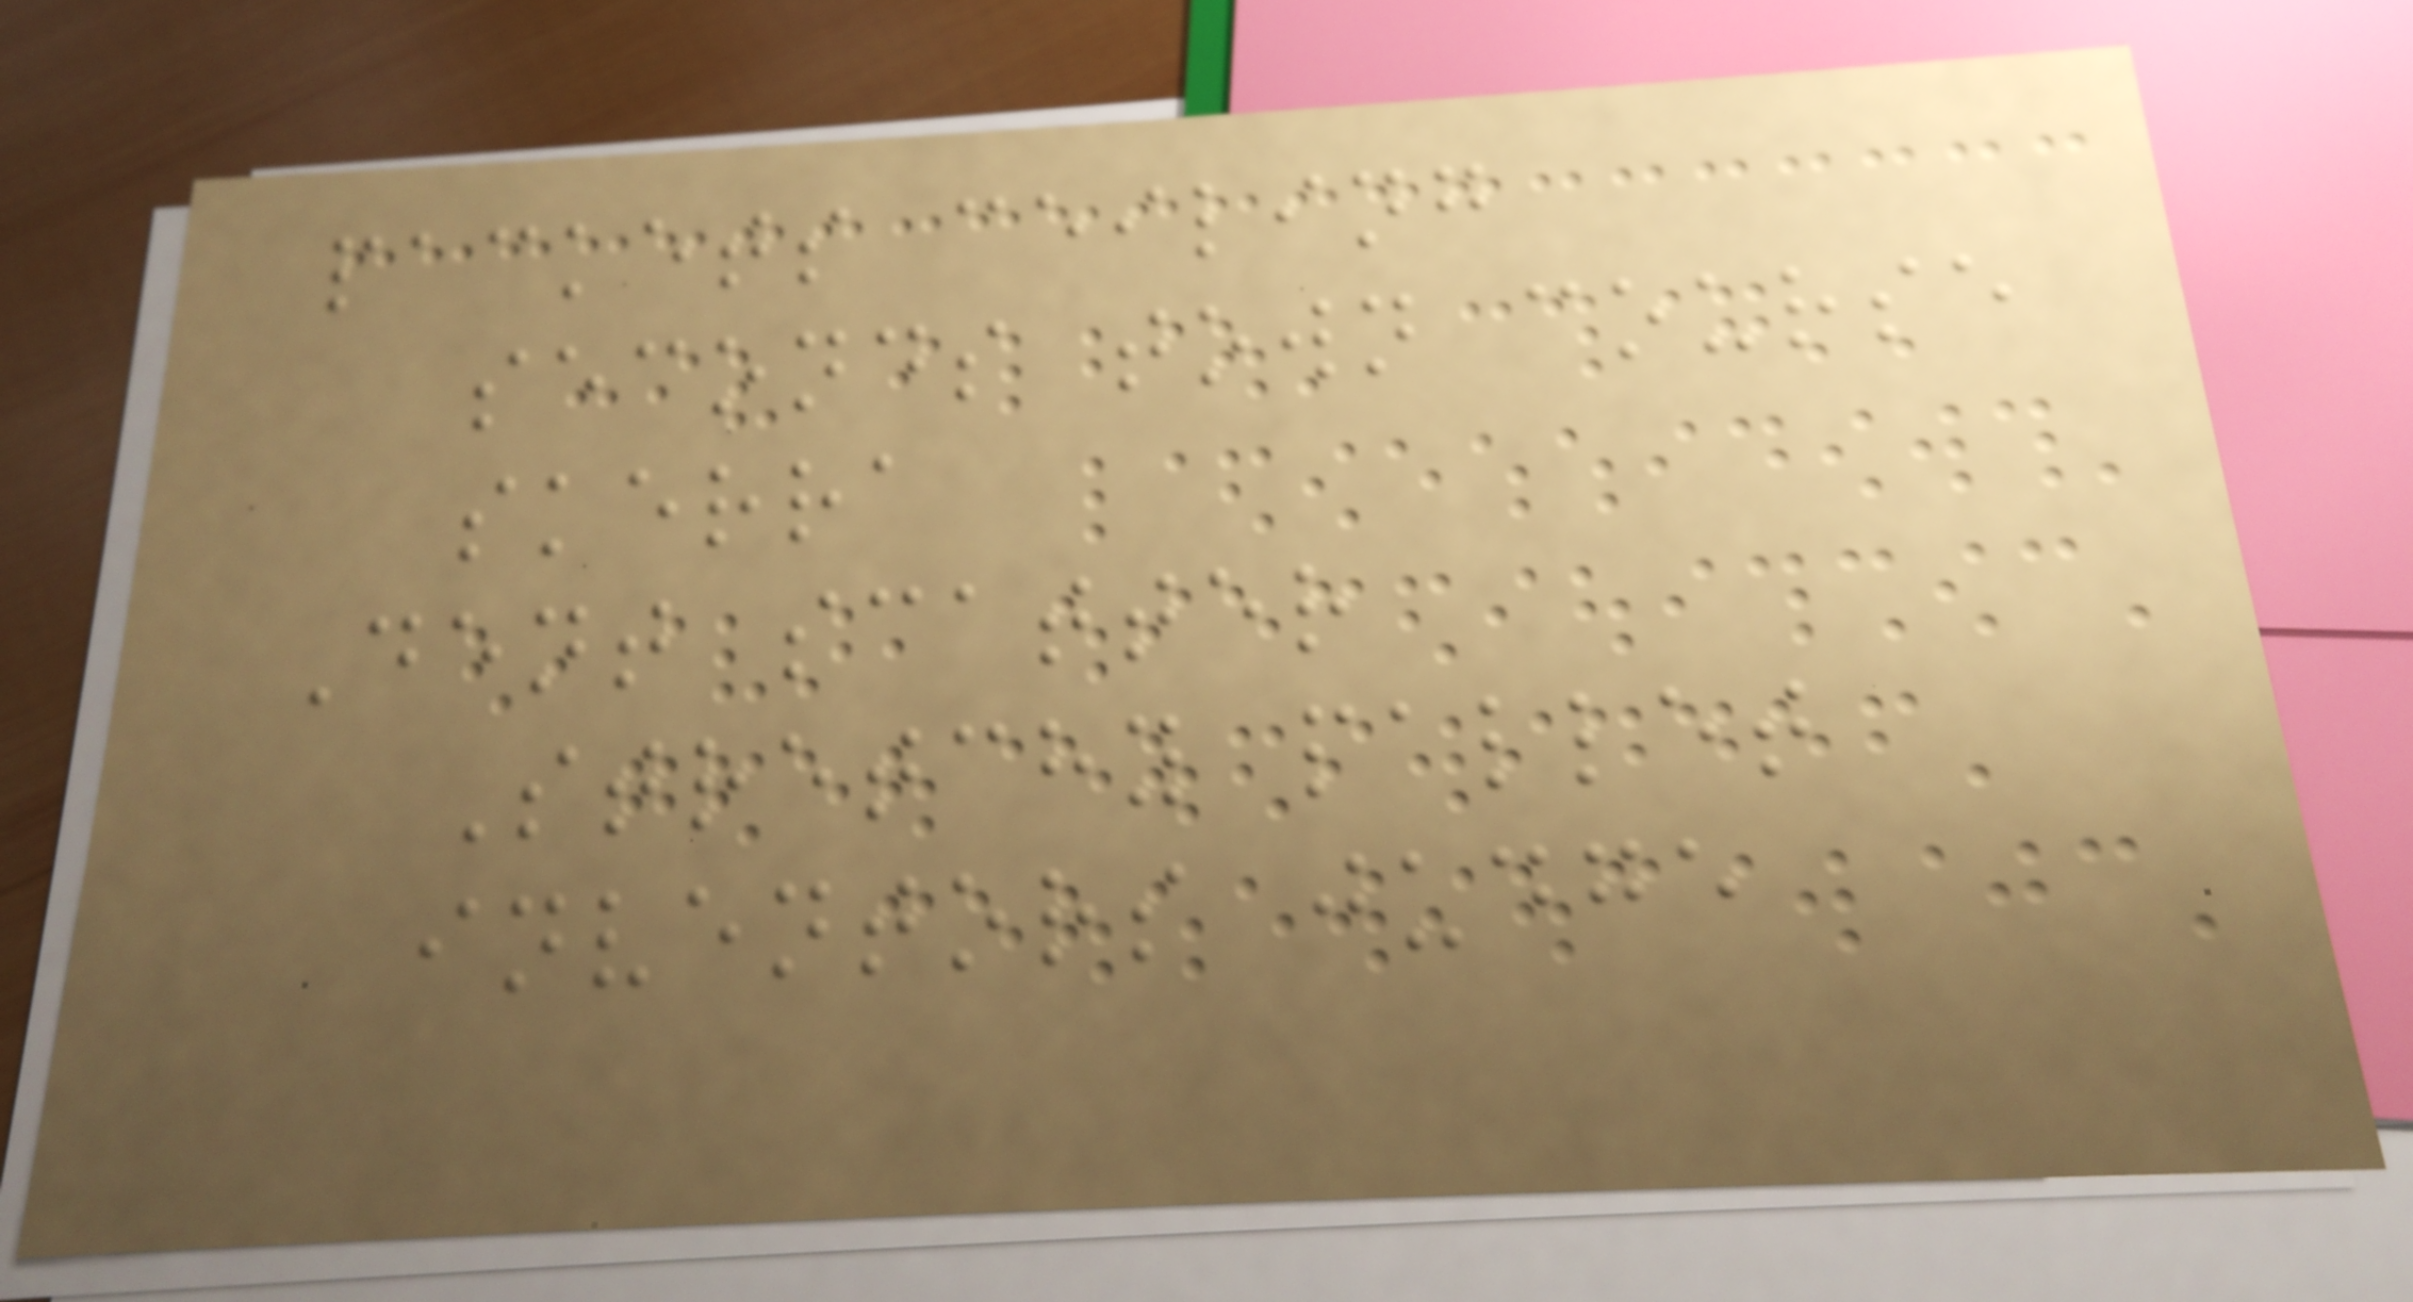packets ceiling
seconds town course
skerra
Dent scatter
Stretchy pallet
inventors judge
